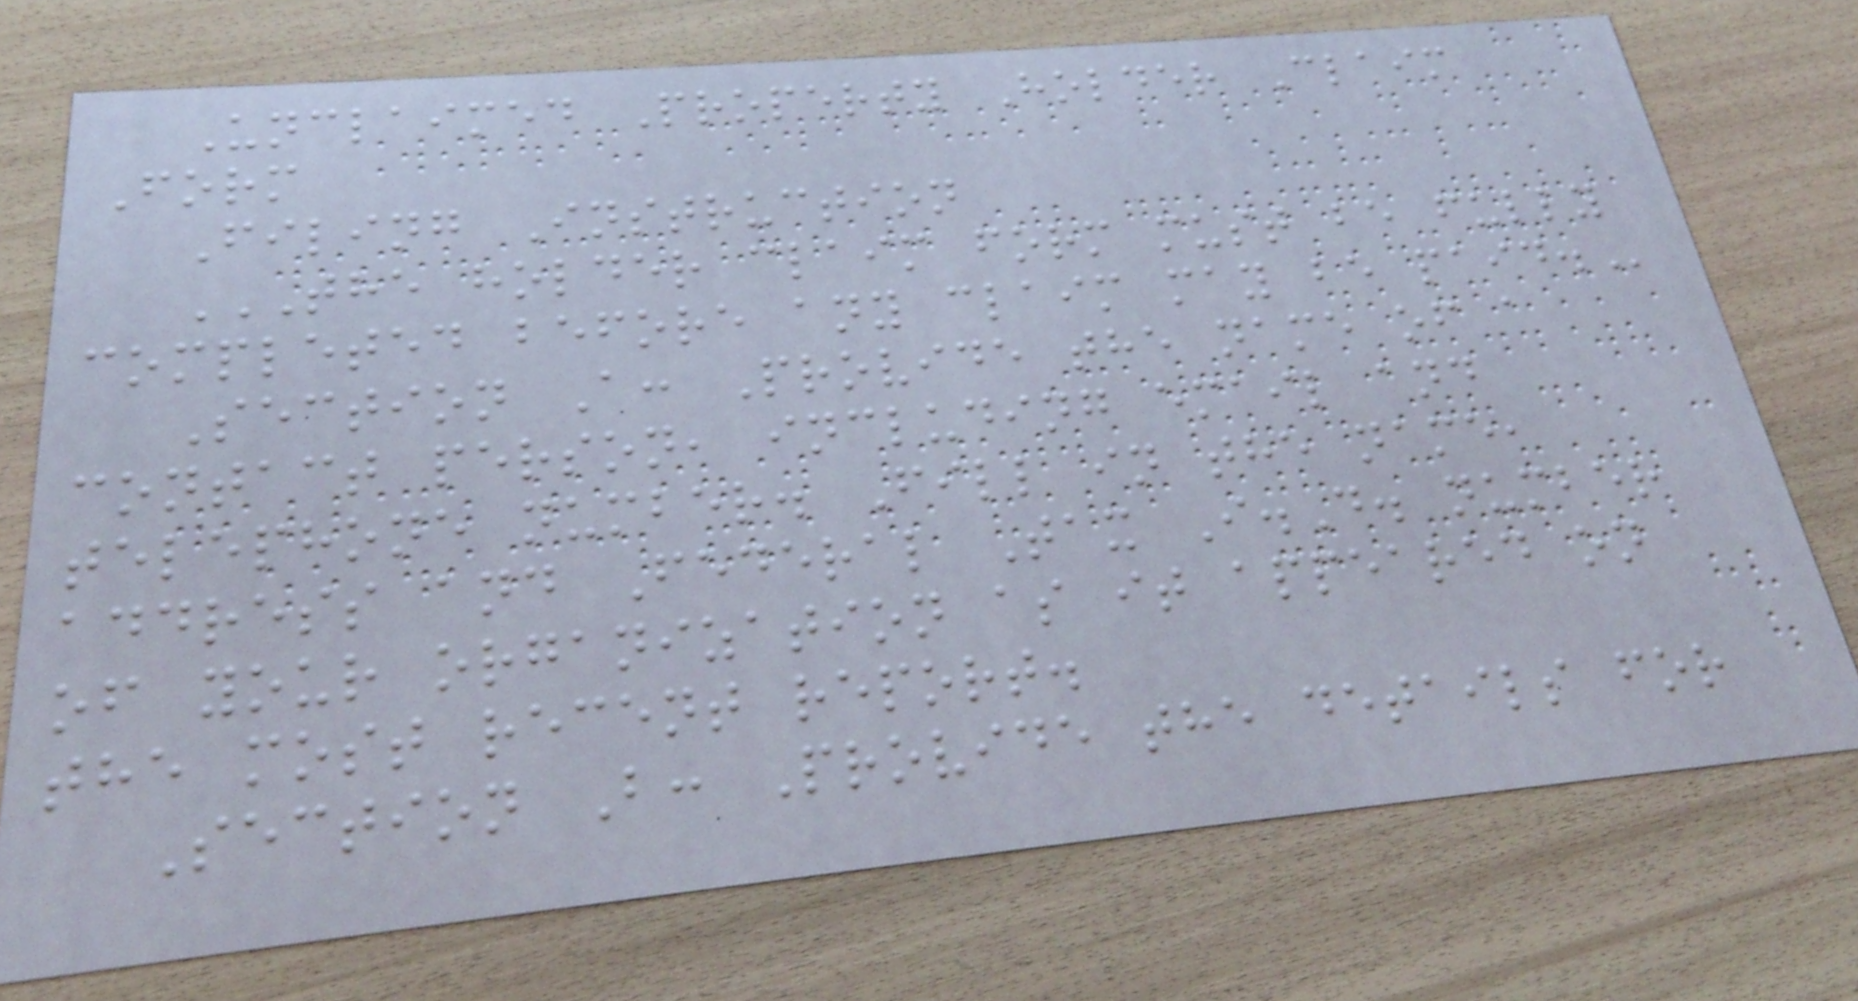Unclaimed Property Holder Claim
Form
Filing Instruction
THE HOLDER CLAIM FORM MUST BE FULLY
COMPLETED BEFORE ANY CLAIM MAY BE PAID.
Section A: Provide the name of a
contact person, including email and
telephone number. Fill in the name,
address and Federal Tax I.D. number
of your organization as it appeared on
the most recent report.
Section B: Provide the details for
